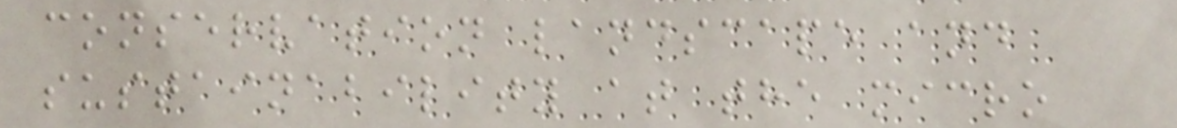conservation landscape and
sustainability at the micro
